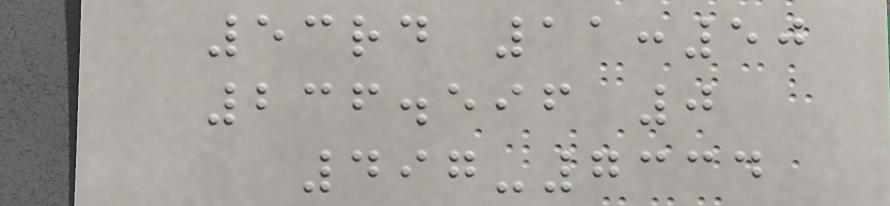53rd 11:50
236.596 0
497-7334
